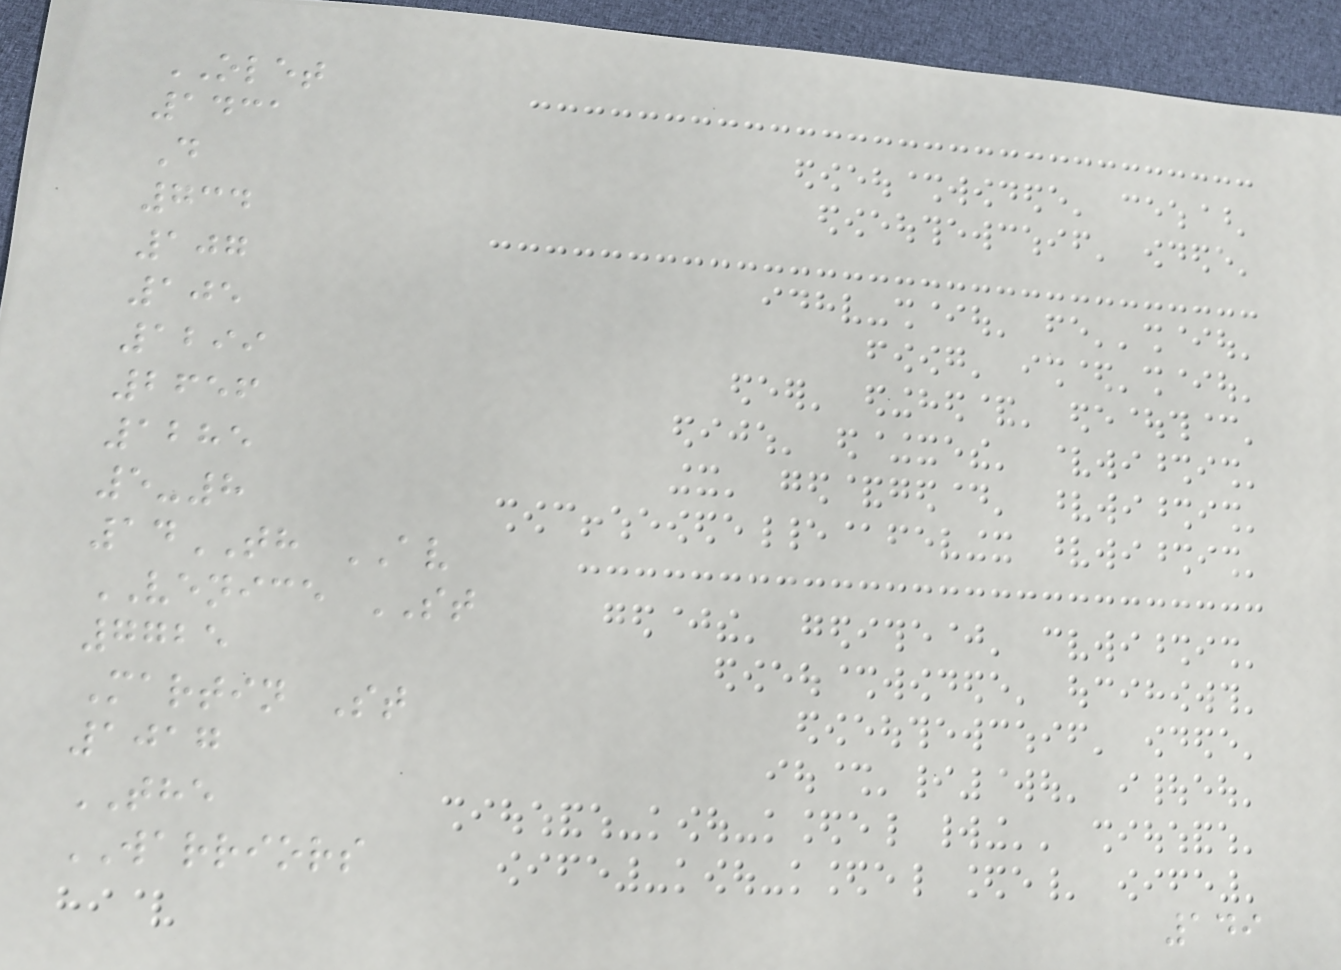OLET
1431
D
734
107
105
1299
2656
1285
5-8
14TH AV
VENICE ST
7725
Martin St
1017
THE
WARRIORS
149
